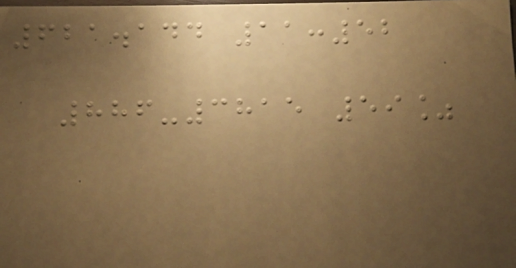621.144 11:52
886-3815 59%
